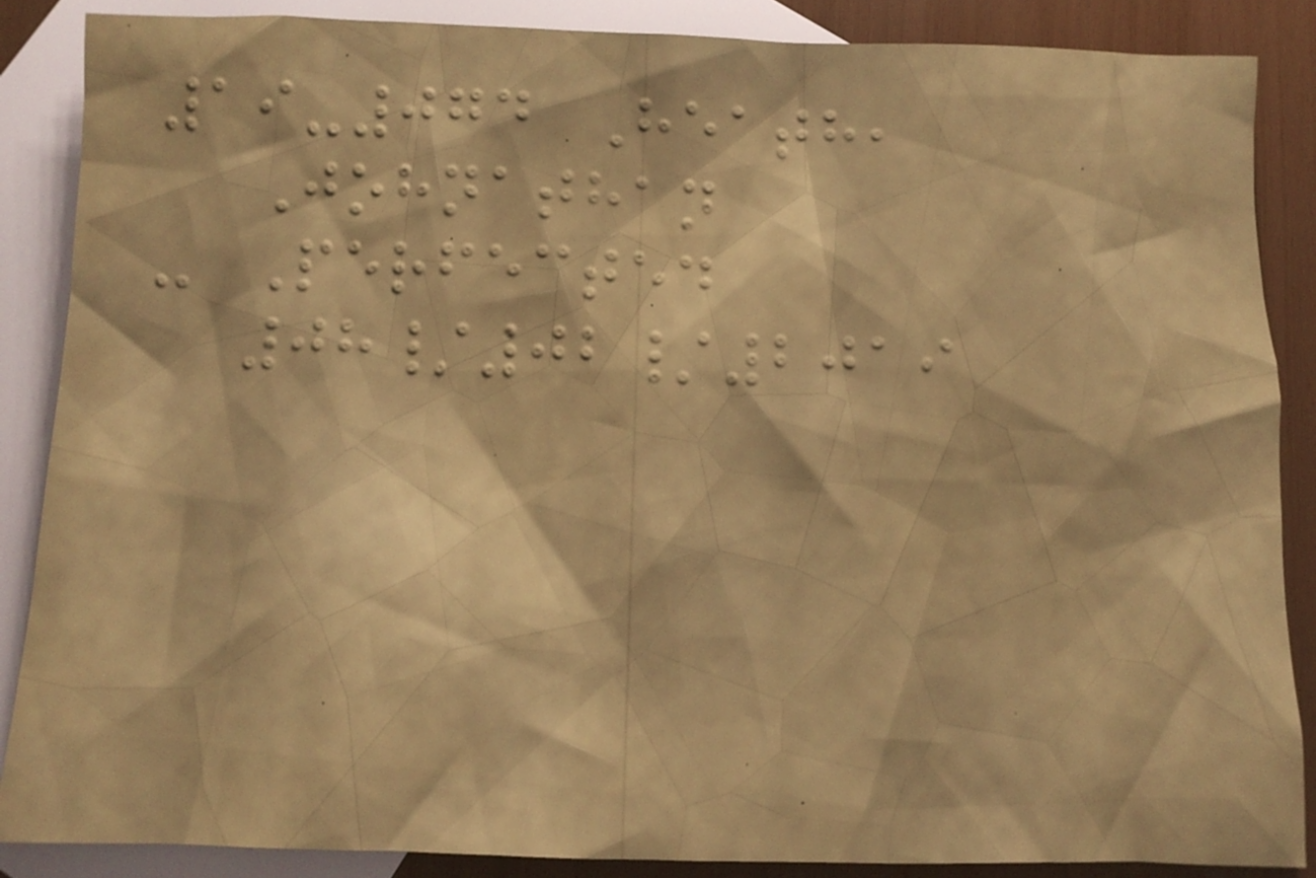19-074 Heath,
Johnathan
- Perfected
08/02/2019
